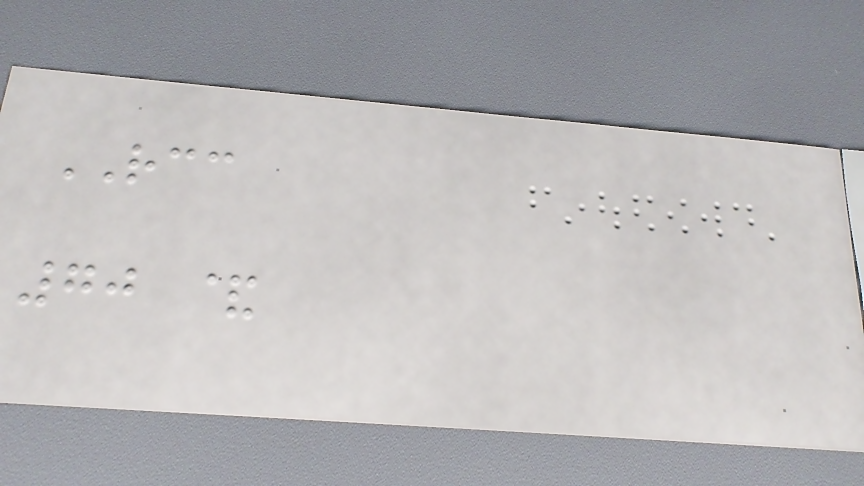RCC
70 &
